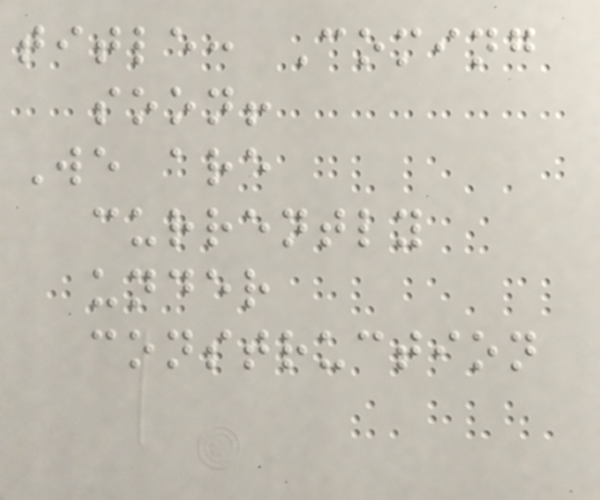title: Coming
soon!
We are
currently
under
construction
